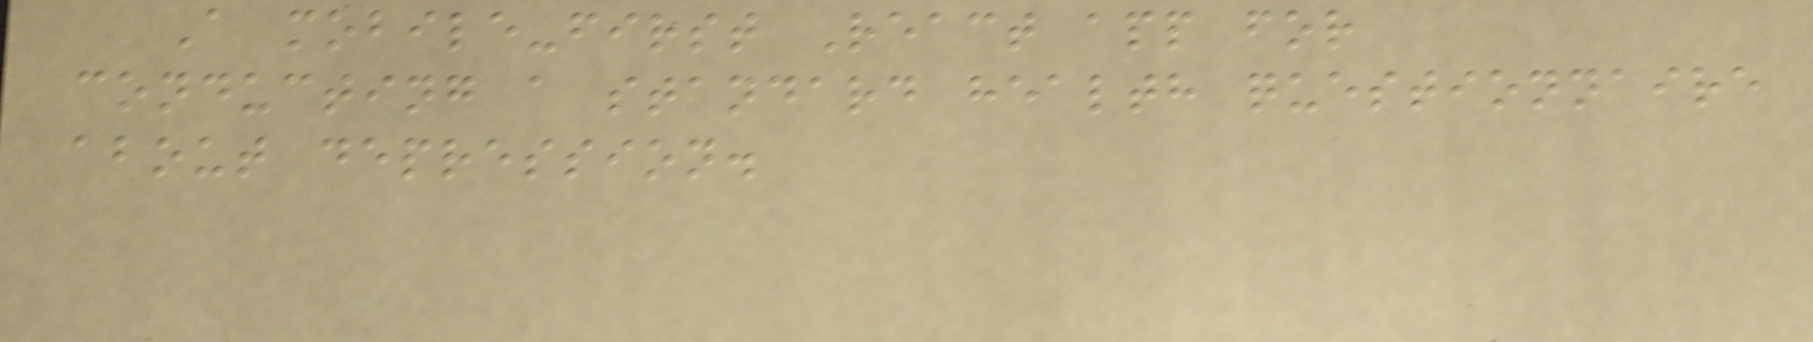A mobile-first React app for
conducting a standard health questionnaire
about depression.
